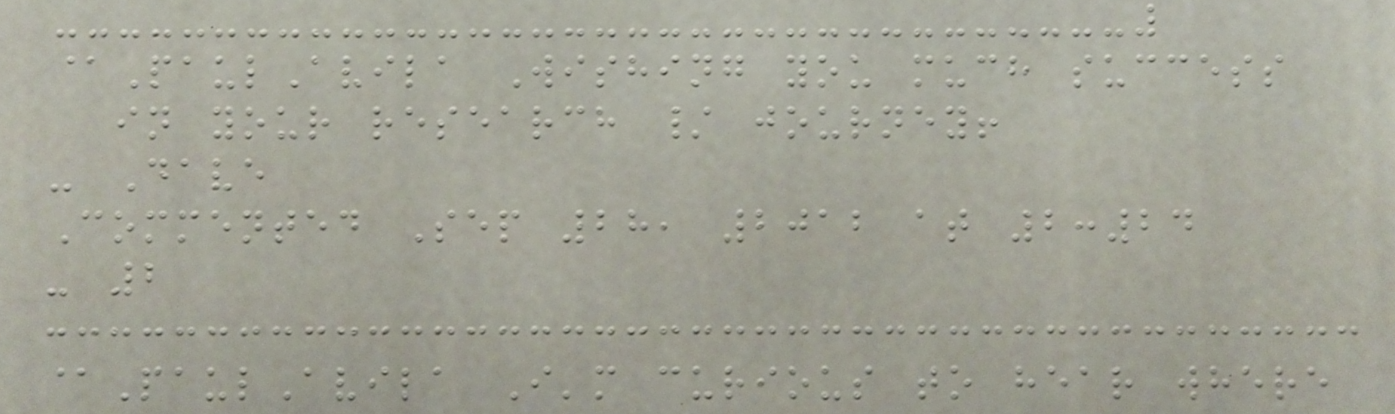@PaulAvila Wishing you much success
in your research / journey!
- Dave
Commented Sep 28, 2012 at 2:24
- 2
@PaulAvila I'm curious to hear where
